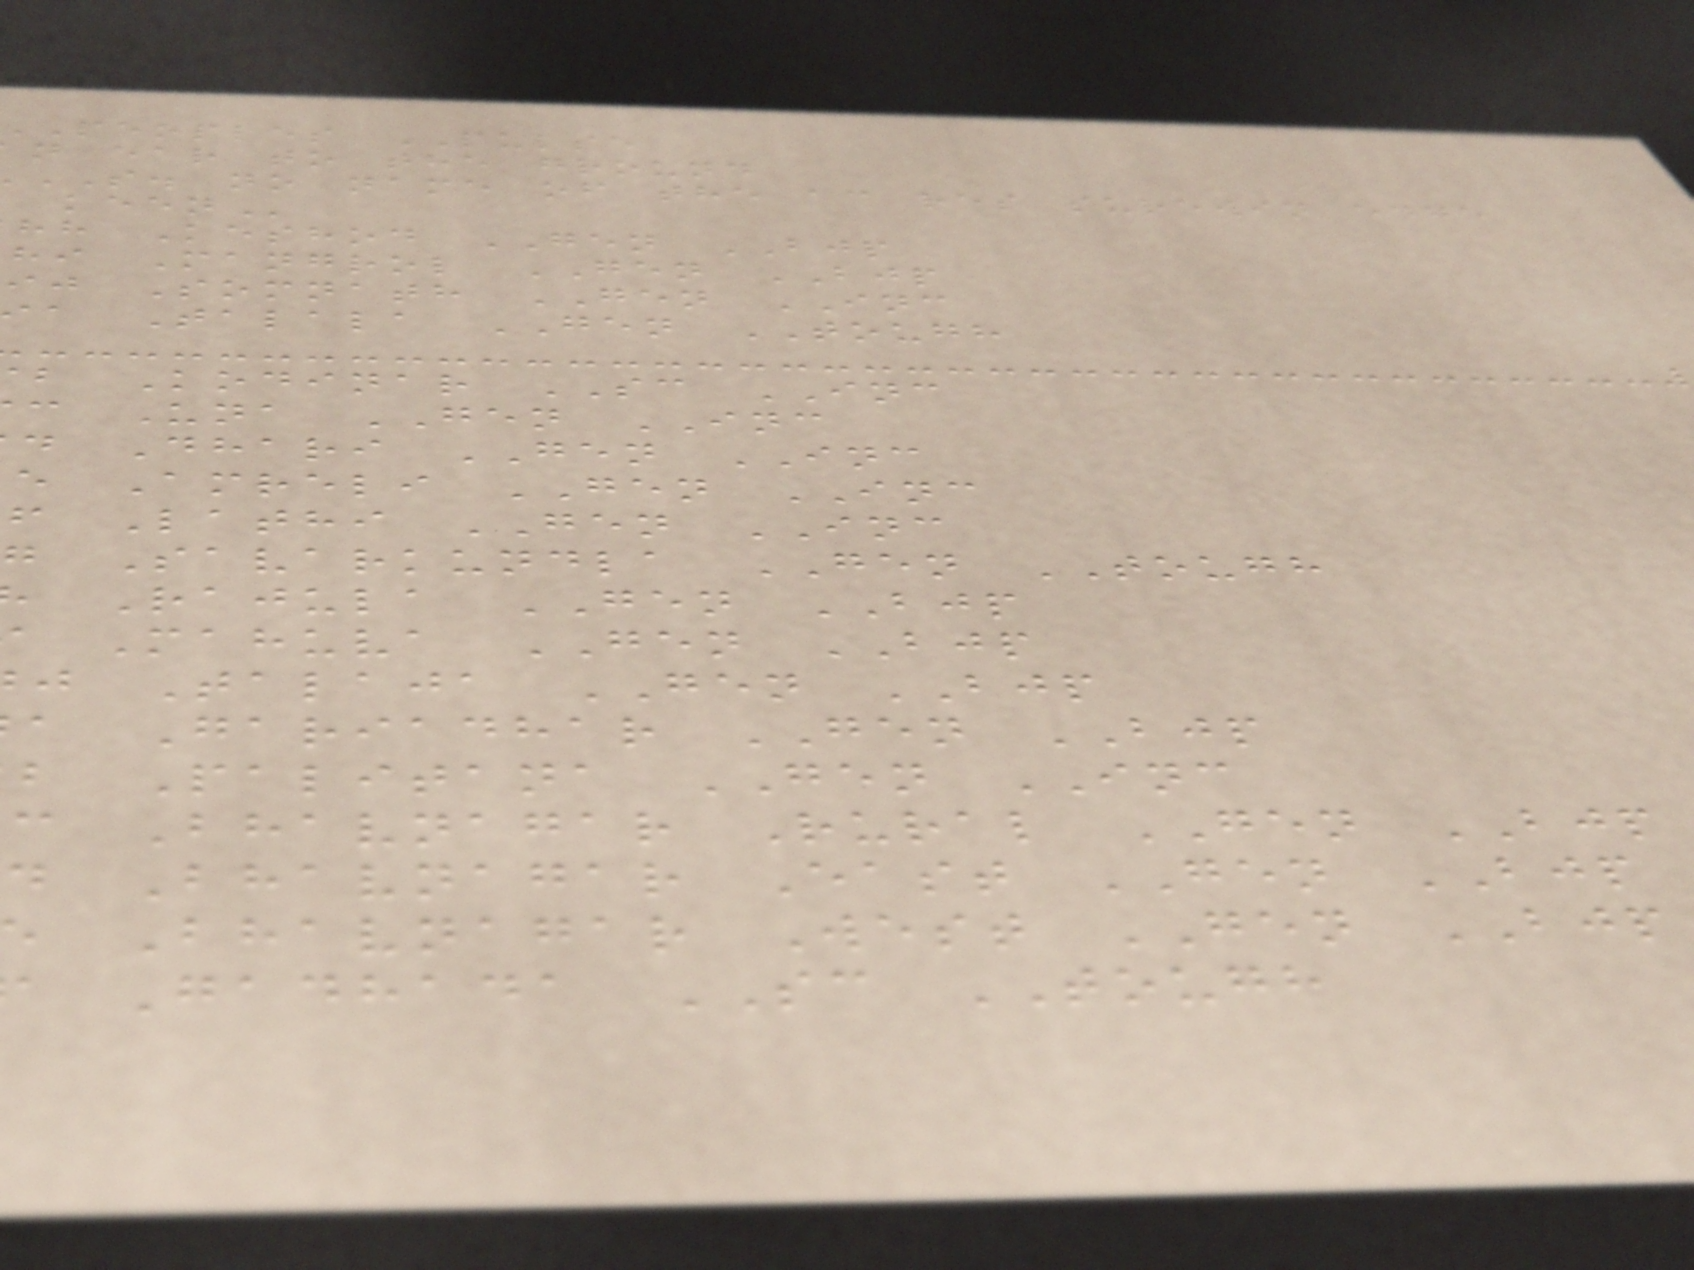peoples PULSE
n ear to the ground
S. no name of the ac res surewin edge
hh Keshod GEN BJP
hi Mangrol GEN BJP
ij Somnath GEN INC
a Talala GEN TOUGH
b Kodinar SC INC
c Una GEN INC
d Dhari GEN INC
e Amreli GEN INC
f Lathi GEN INC
Savarkundla GEN TOUGH
Rajula GEN BJP
Mahuva GEN BJP
j Talaja GEN BJP
a Gariadhar GEN BJP
b Palitana GEN INC
c Bhavnagar Rural GEN BJP
d Bhavnagar East GEN BJP
Bhavnagar West GEN BJP
Gadhada SC TOUGH
